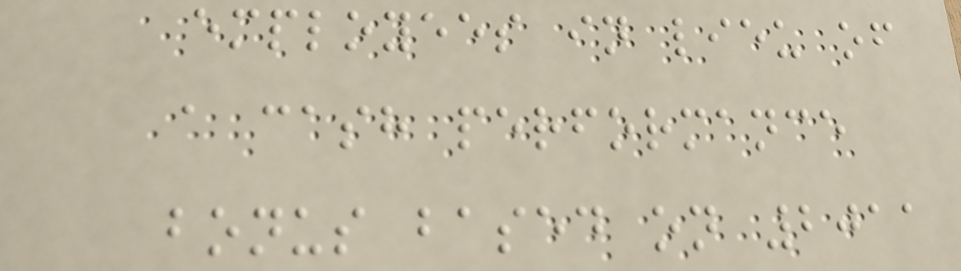employees in lieu of
a cash performance
bonus based on 2011
